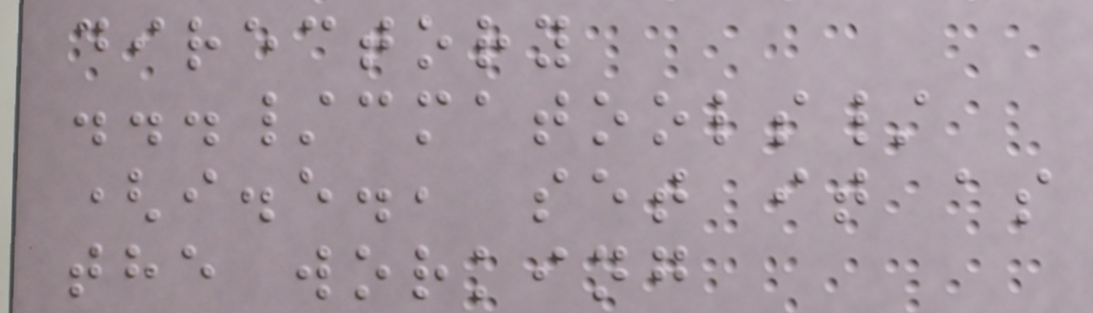directory
.../cmatools/
(i.e., set it as
the working
